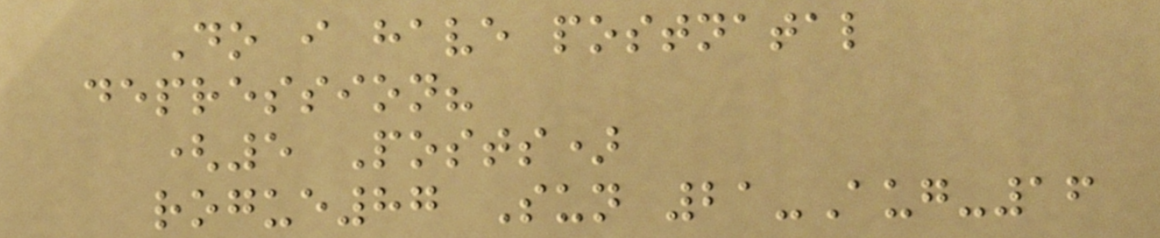Do i have postnatal
depression?
(5 Posts)
rogue87 Sun 21-Aug-16
